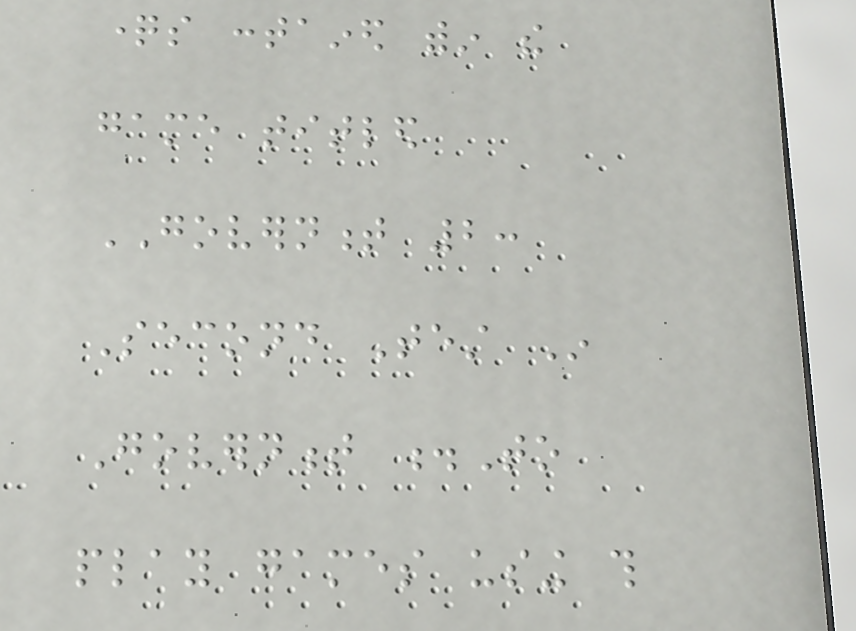questions contained within the
game titled
GOVERNMENT 2:
Second Test In
Government .To
play games using this
